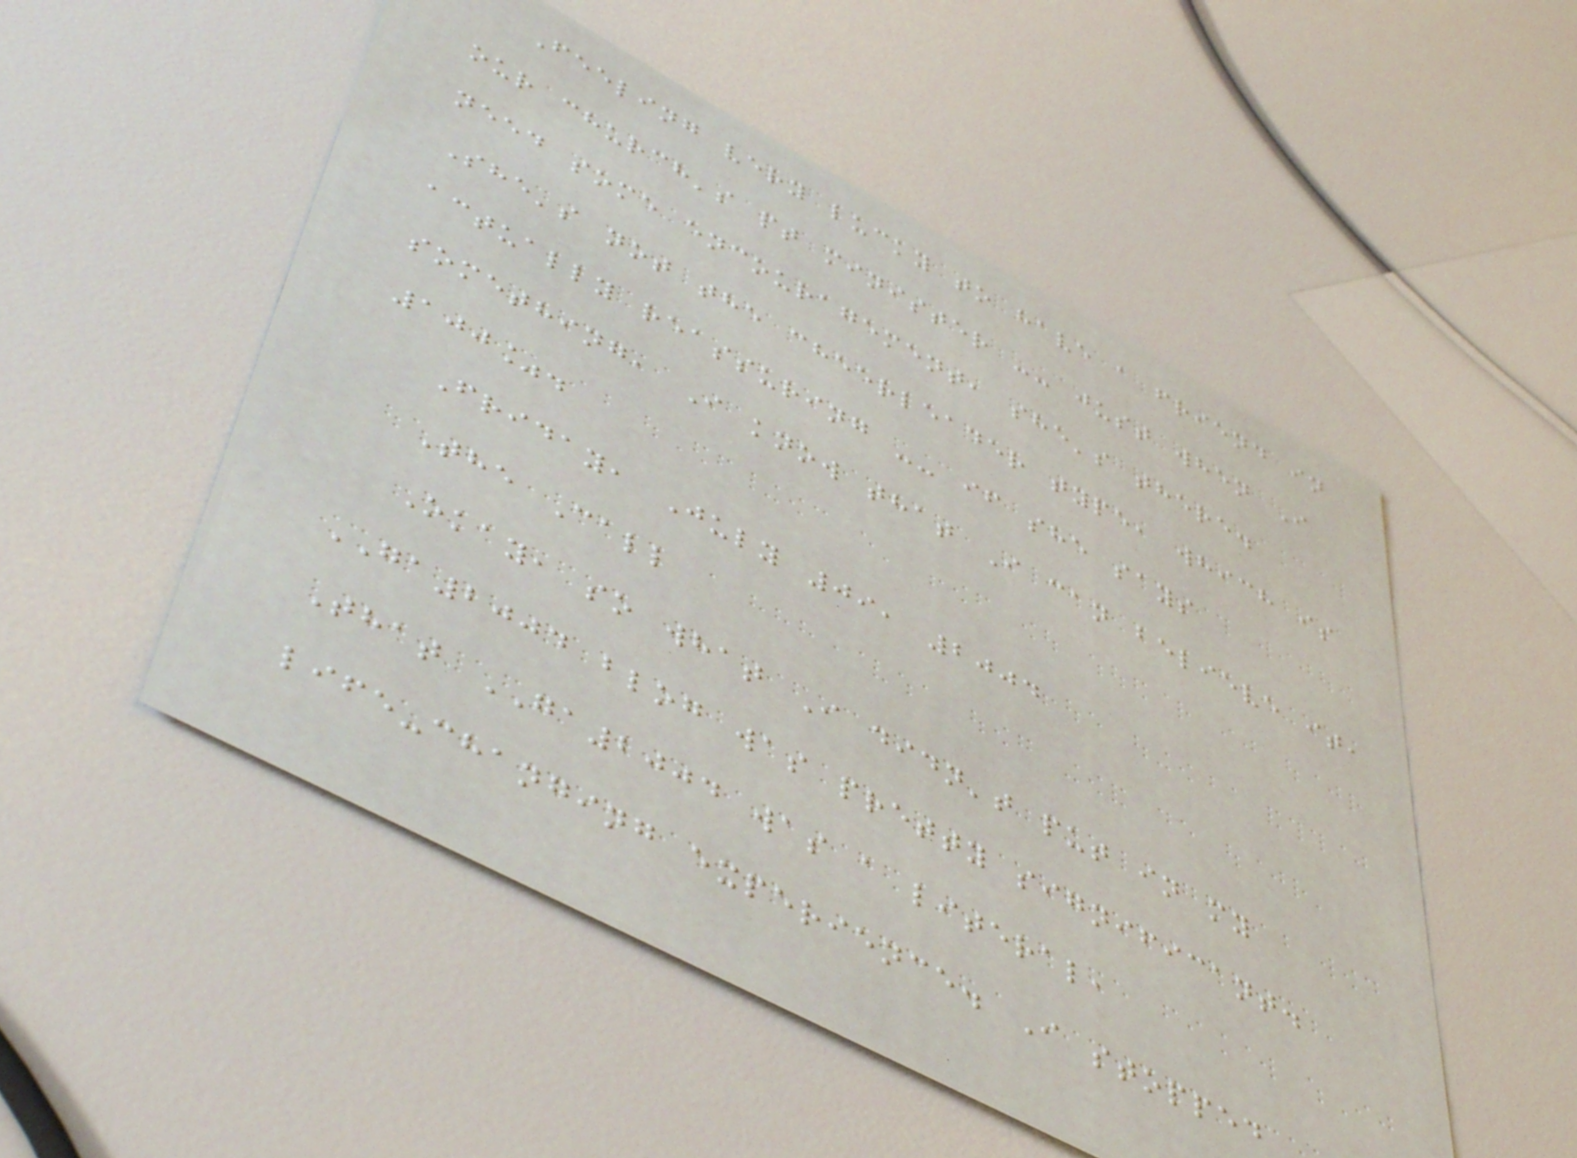Feeling very lucky to have a friend in
our church's pt minister -- just when I
need some encouragement, she's there.
She's not the cheerleader type, which is
actually reassuring -- if she says
something, I know that I can believe it,
100%.
Friday, July 09, 2004
The Call
Okay, so what I didn't put in my
GA2004 blog was pretty significant.
That GA2004 was a literal,
life-changing experience. I stopped
